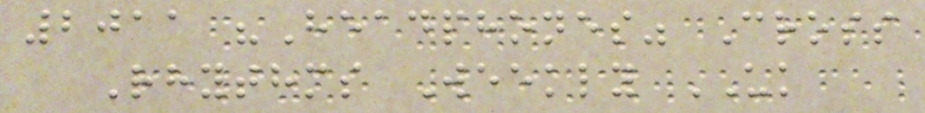2011 "Headphones" Cross
Rhythms Weekly UK
